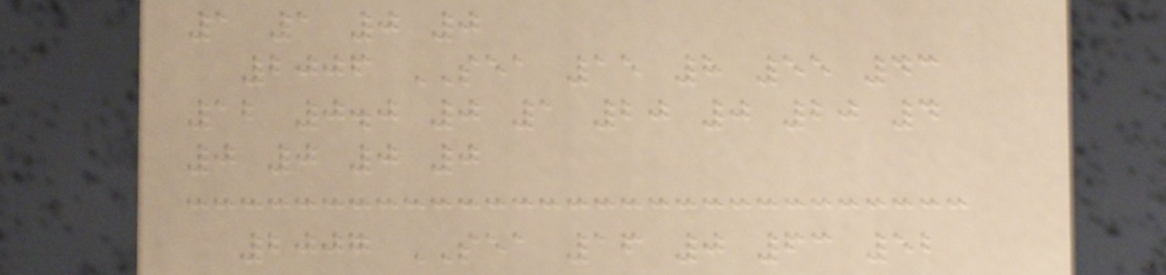1 1 0 0
2006 SEA 15 8 55 43
12 0.0 0 1 20 0 20 4
0 0 0 0
2007 SEA 16 0 63 52
